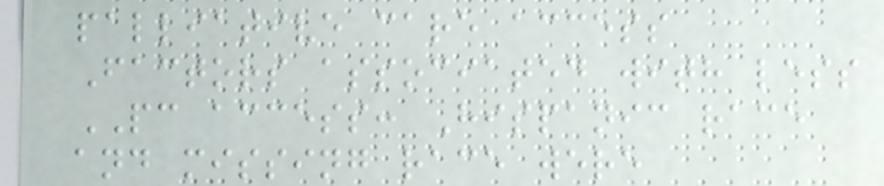palliative care access
Factors associated with less
PC access: Hispanic race
and missing race were
